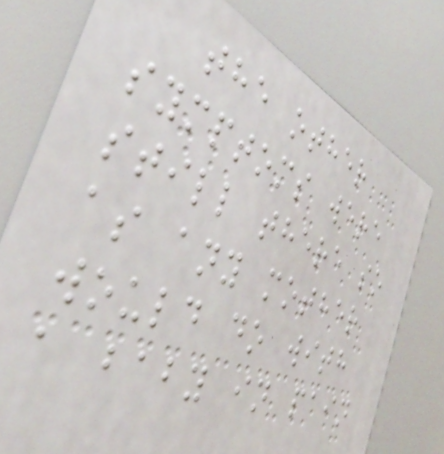the other
symptoms were
still there so
as any mother
would do with
a baby in pain
